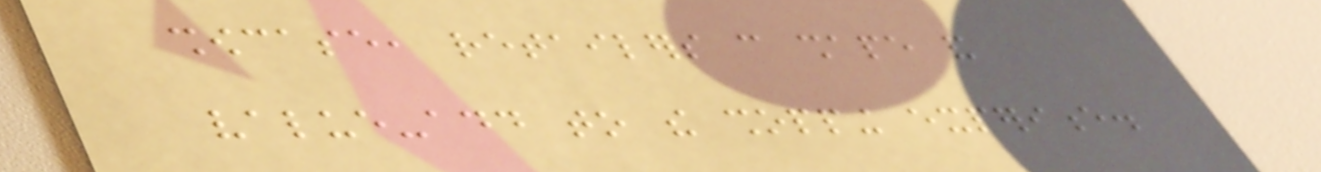showcase, retailers can shape and
value-add to the shopping experience.
